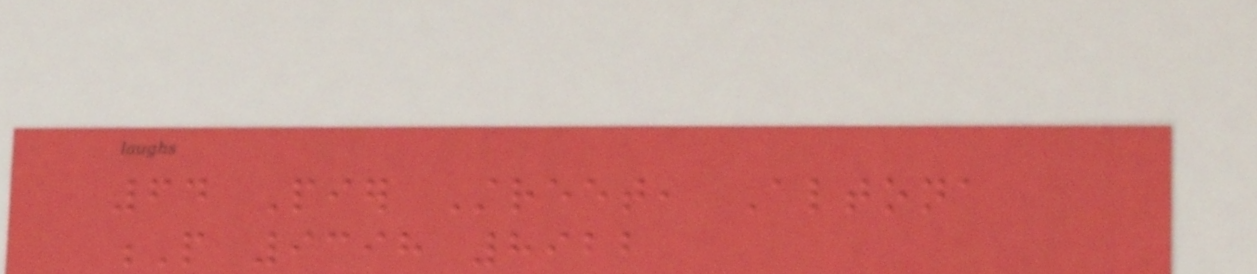64 Pier Street, Altona
P 9398 8922
